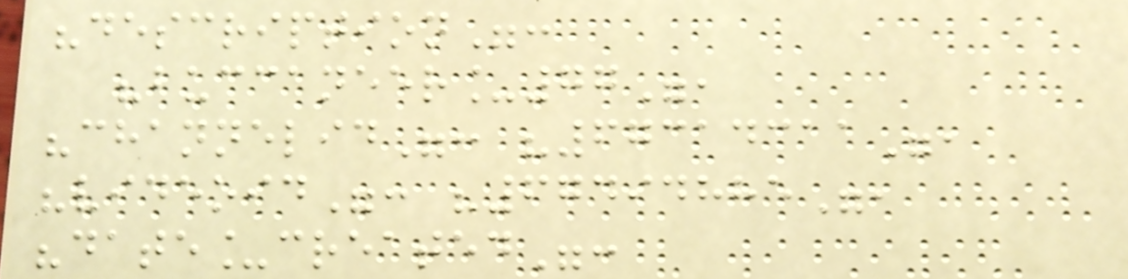"description":
"buccaneer_77",
"channelid": "67314311",
"videoid": "67494885",
"date_created":
